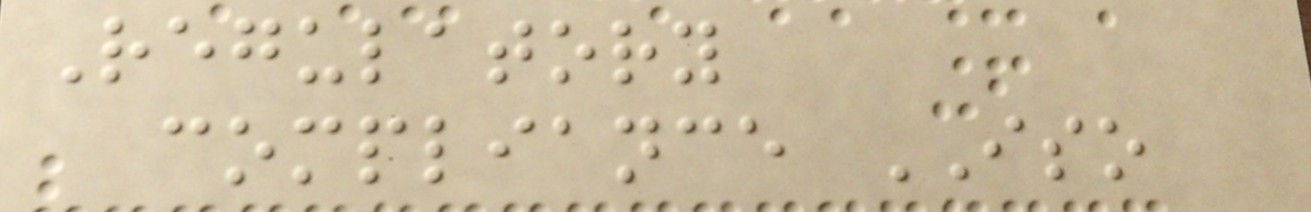Regulatory
compliance ISO
